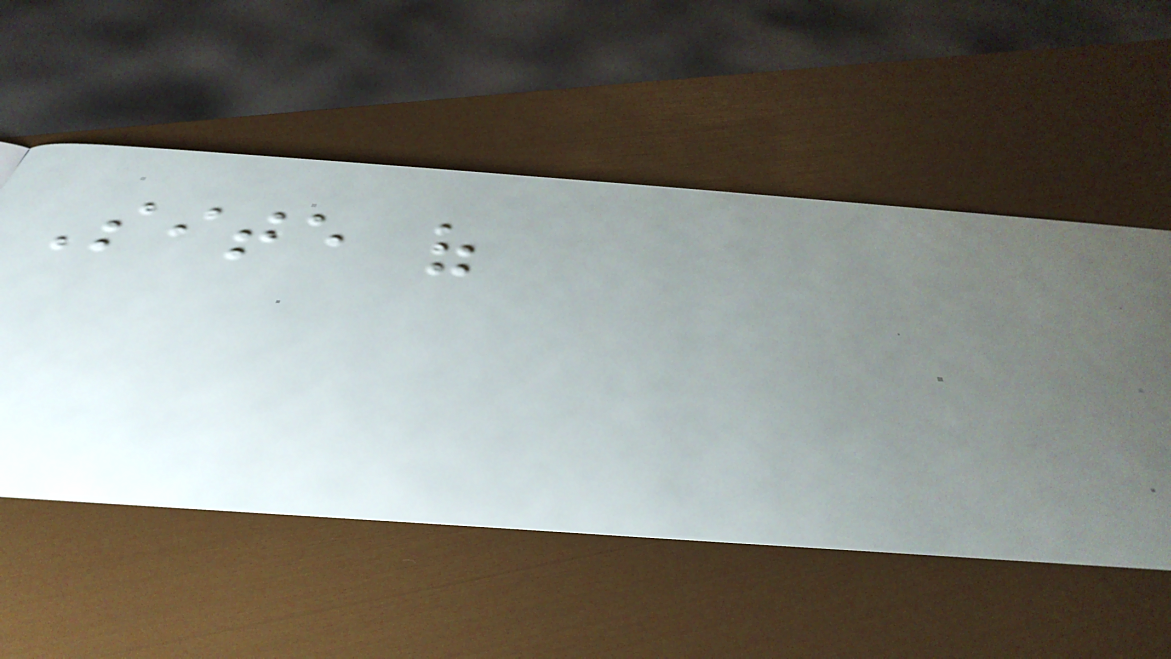Site of
